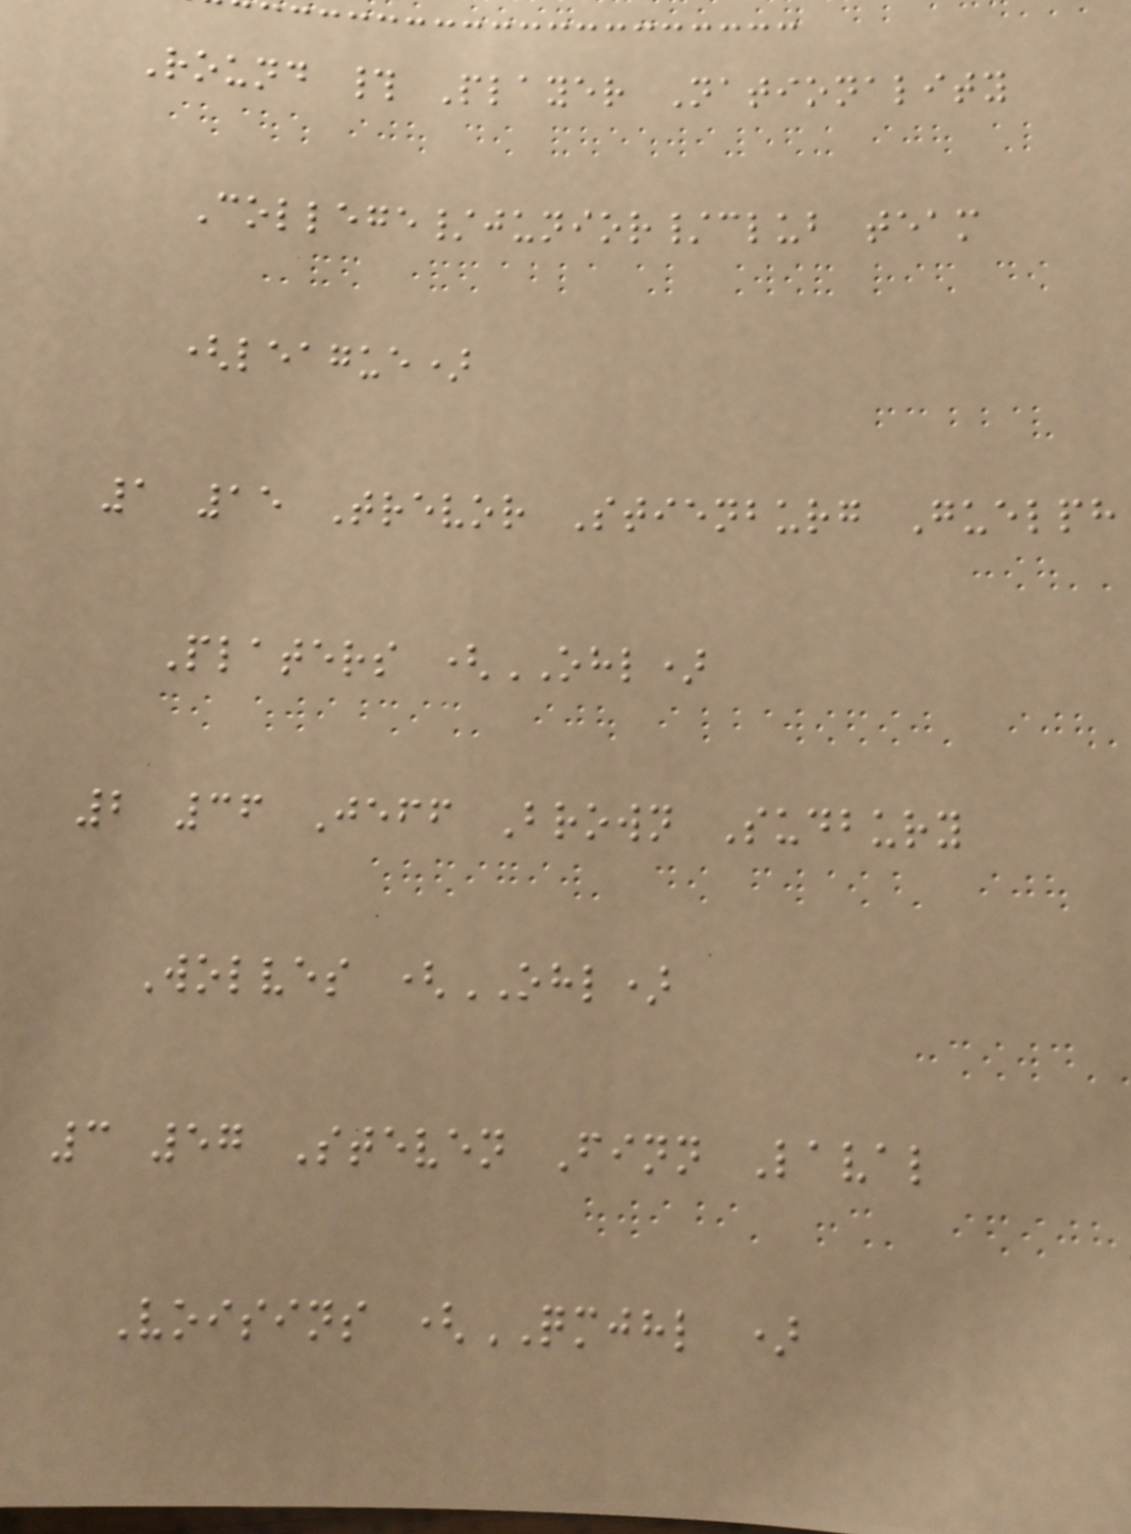Round # Player Nationality
College/junior/club team
(league)
1 15 Trevor Stienburg Guelph
Platers (OHL)
2 36 Jeff Brown Sudbury
Wolves (OHL)
3 57 Steven Finn Laval
Voisins (QMJHL )
